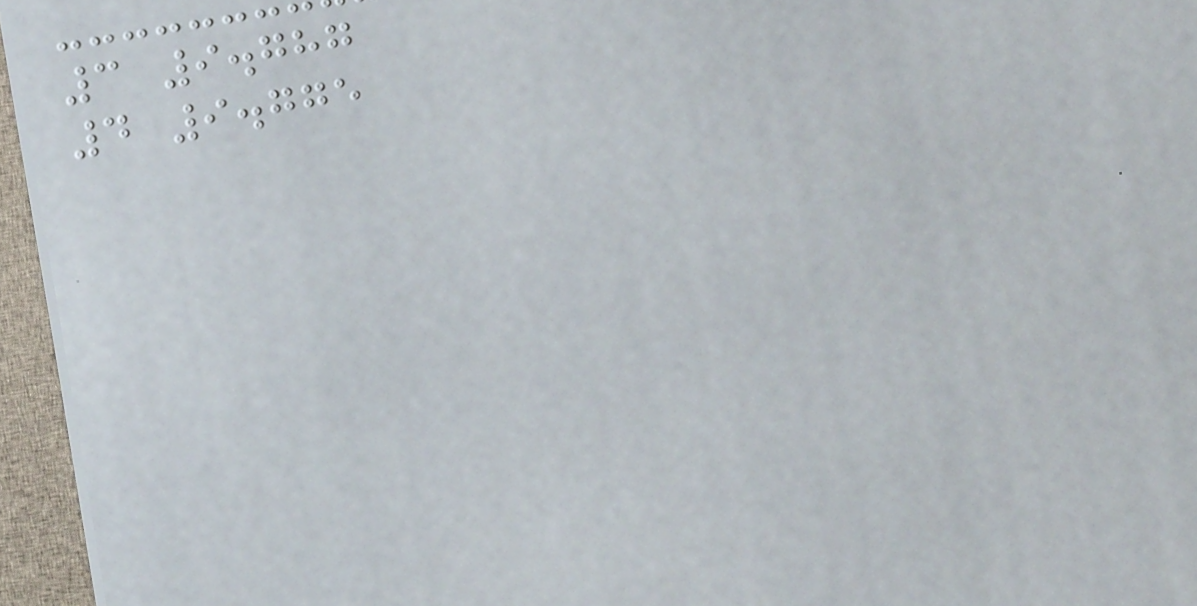3 9.787
4 9.775
